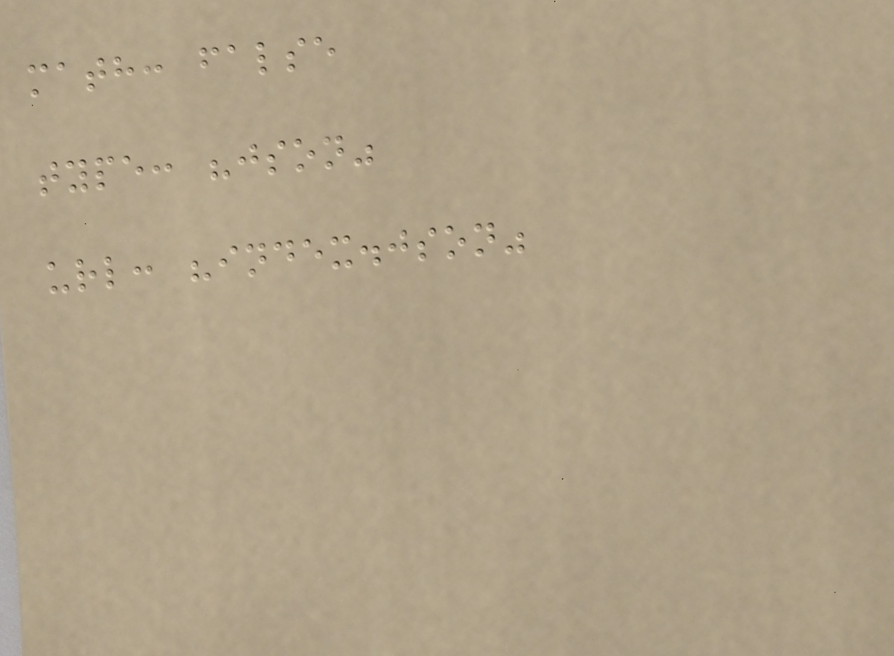math: false
type: "json"
url: "index.json"
